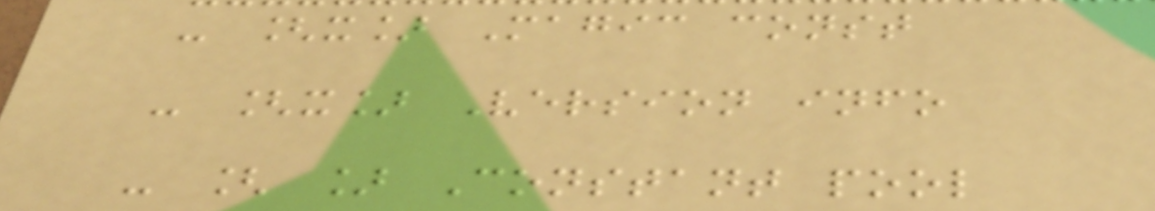- [x] Magic const
- [x] Version info
- [ ] Constant pool
